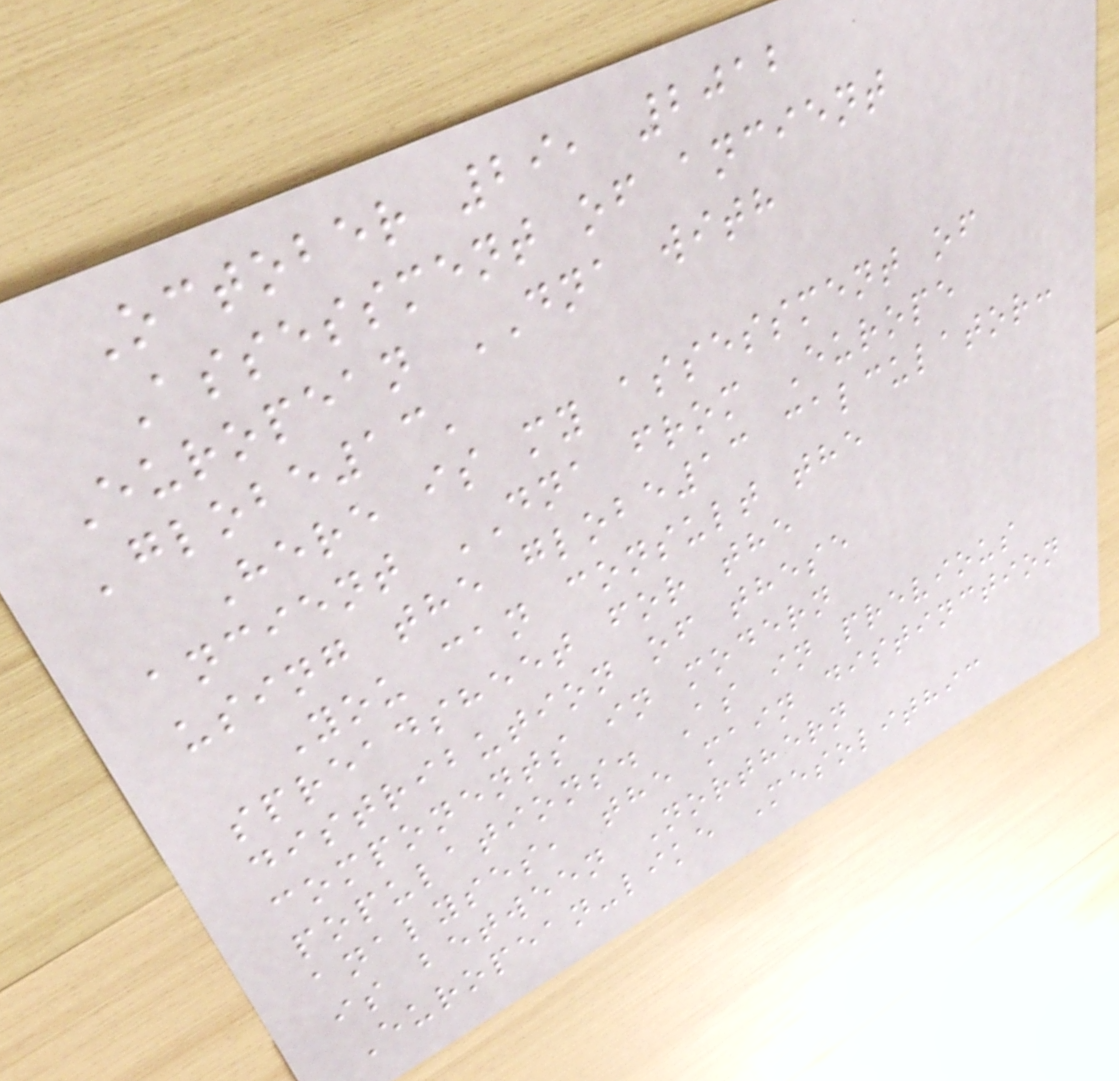October 29, 2012
Assessment of ancient
European DNA with
'globe13'
Here is my assessment of
ancient DNA from Europe
using the globe13 calculator:
You can consult the
spreadsheet for the
distribution of these
components in modern
populations. As in previous
analyses, the main distinction
is between Northern
European-like Mesolithic
